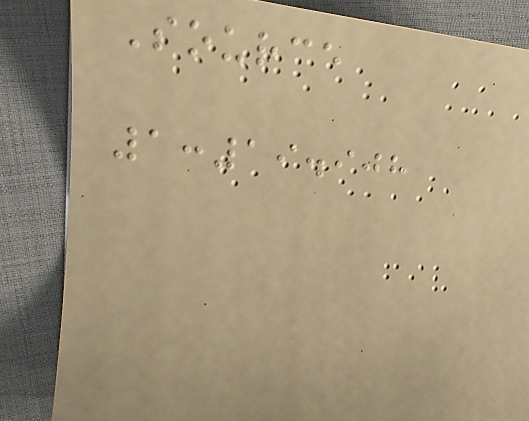Source
1:19.908
